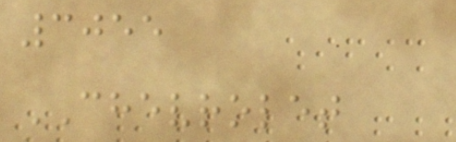3055
CHEVROLET
